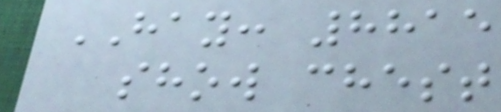HAY: 8815
show chest
